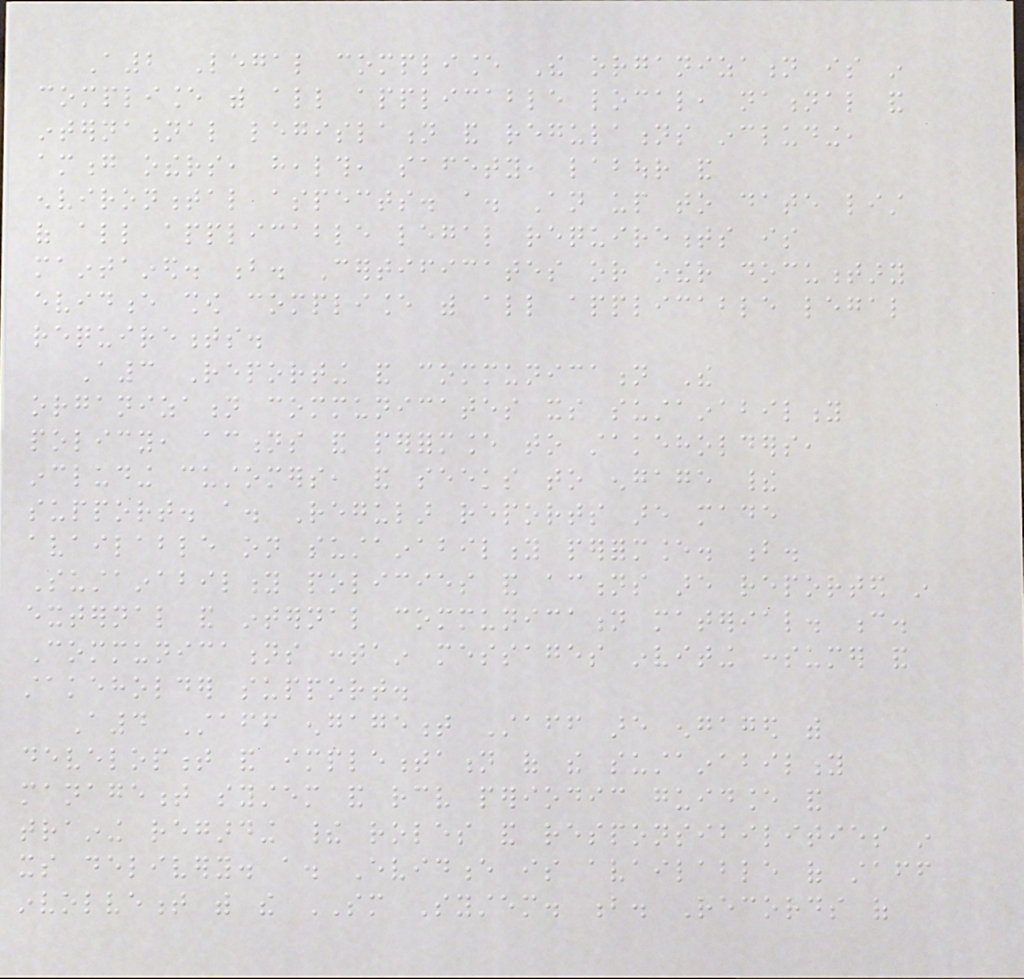A2 Legal compliance The organization is in
compliance with all applicable local, national and
international legislation and regulations including,
among others, health, safety, labour and
environmental aspects. a. An up to date list
of all applicable legal requirements is
maintained. b. Certificates or other documentary
evidence show compliance with all applicable legal
requirements.
A3 Reporting and communication The
organization communicates its sustainability
policy, actions and performance to stakeholders,
including customers, and seeks to engage their
support. a. Regular reports are made
available on sustainability performance. b.
Sustainability policies and actions are reported in
external and internal communication material. c.
Communications contain messages inviting consumer and
stakeholder support.
A4 Staff engagement Staff are engaged with
development and implementation of the sustainability
management system and receive periodic guidance and
training regarding their roles and responsibilities in
its delivery. a. Evidence is available of staff
involvement with the SM System. b. Records of
